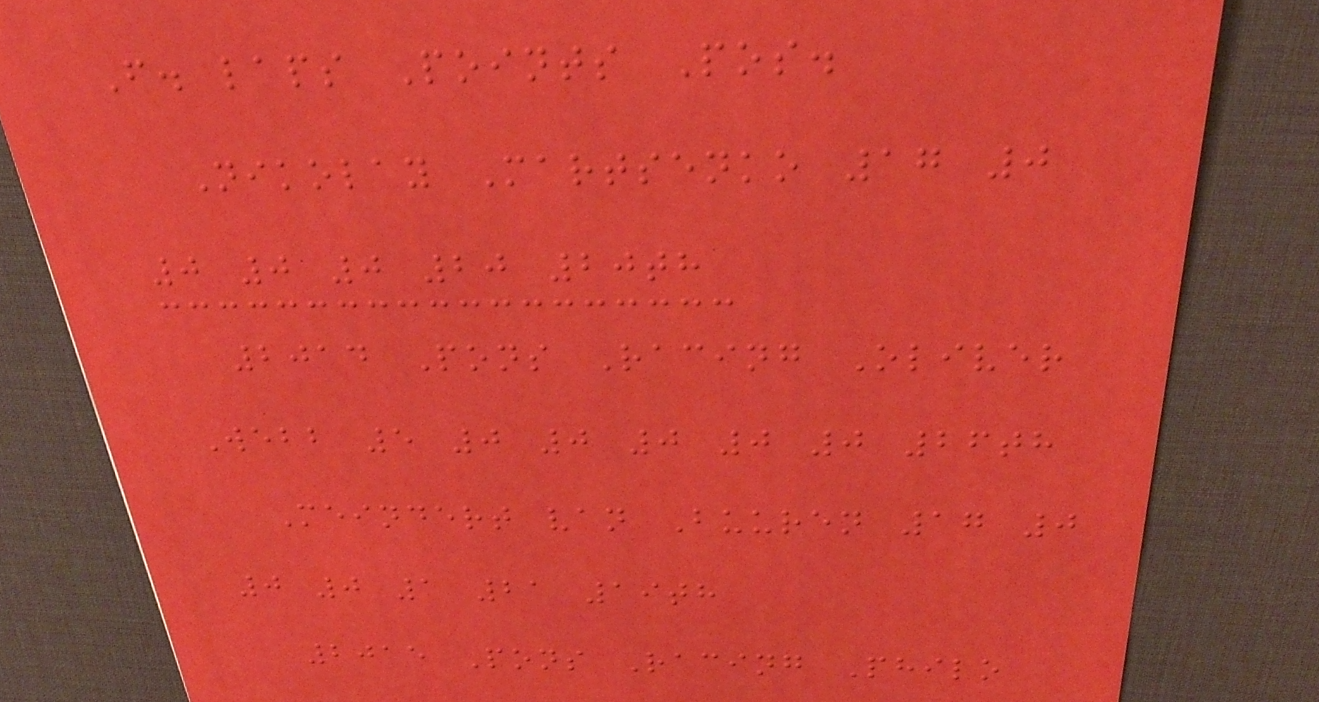F. laps Points Pos.
Nikolay Martsenko 17 0
0 0 0 20 20th
2014 Pons Racing Oliver
Webb 5 0 0 0 0 0 26th
Meindert van Buuren 17 0
0 0 1 21 19th
2015 Pons Racing Philo
